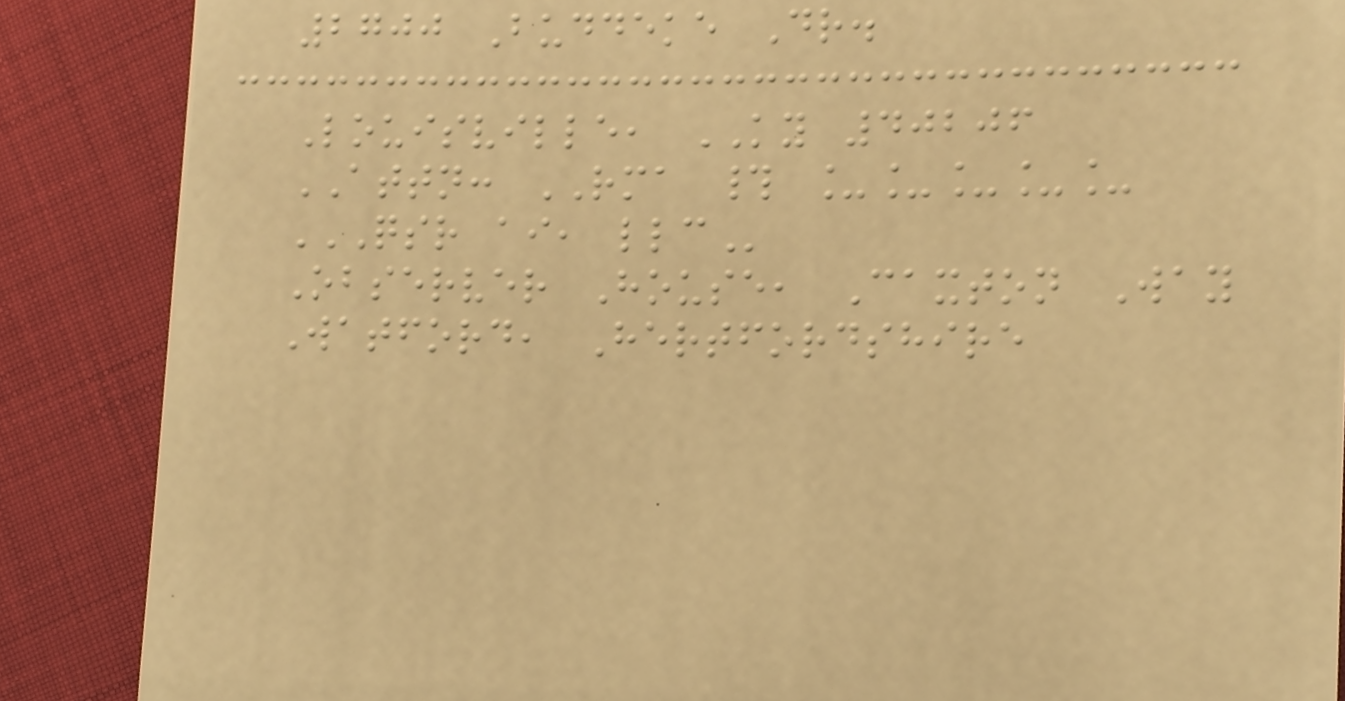2700 Buddeke Dr.
Louisville, KY 40206
ATTN: RMA # _____
QSR AI, LLC
Observer House, Caxton Way
Watford, Hertfordshire
